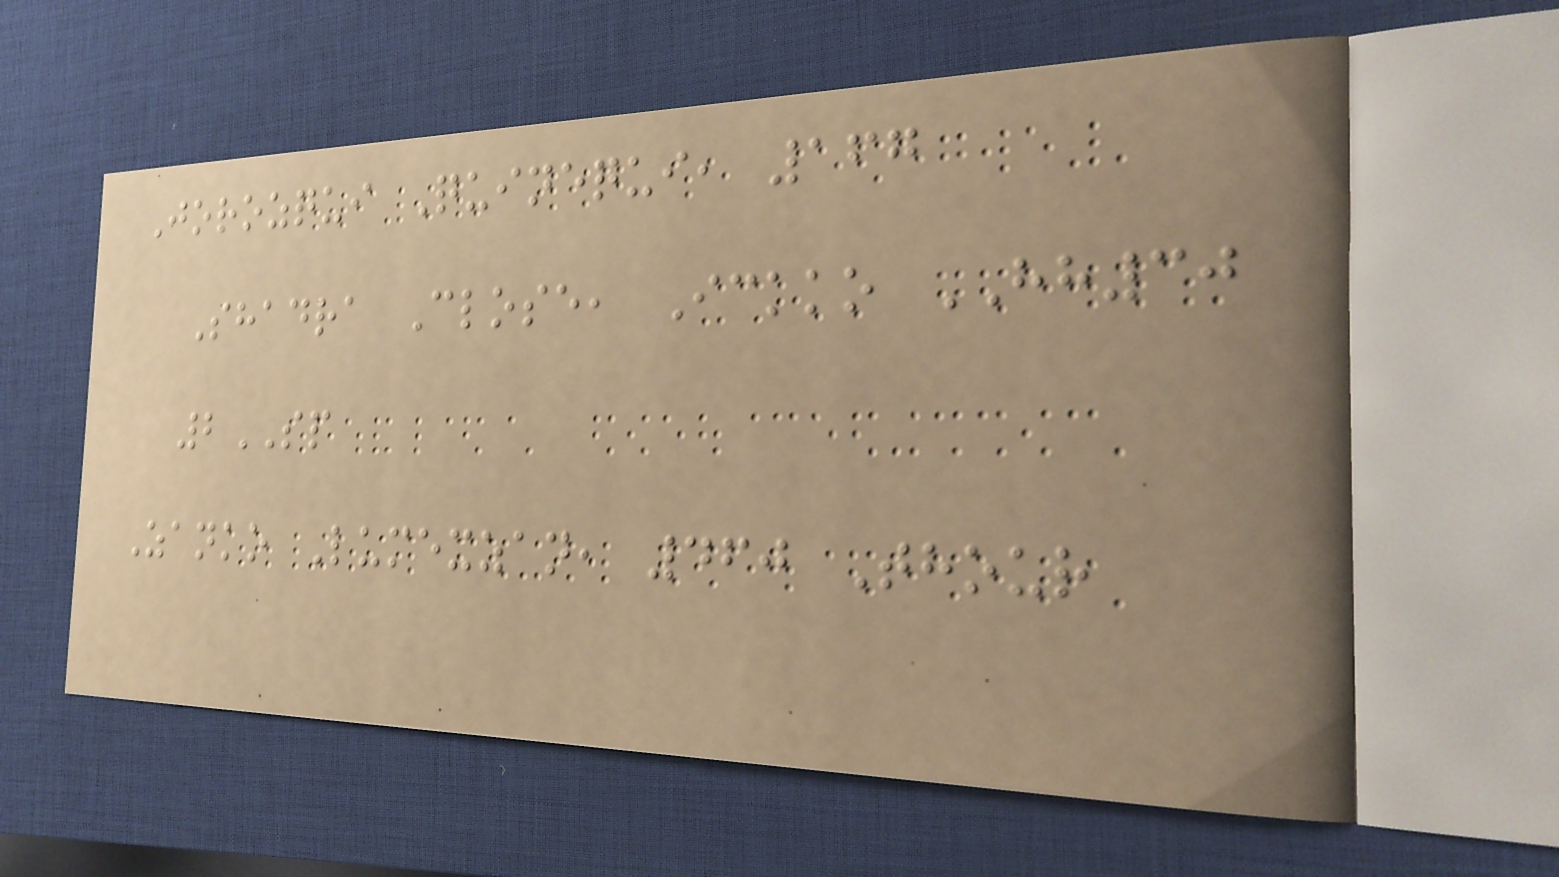Jorozqui Quinequi, 167
Shadra Close, Ickko HH30
2SP
Zanko Lumexzan, 460 Thour
